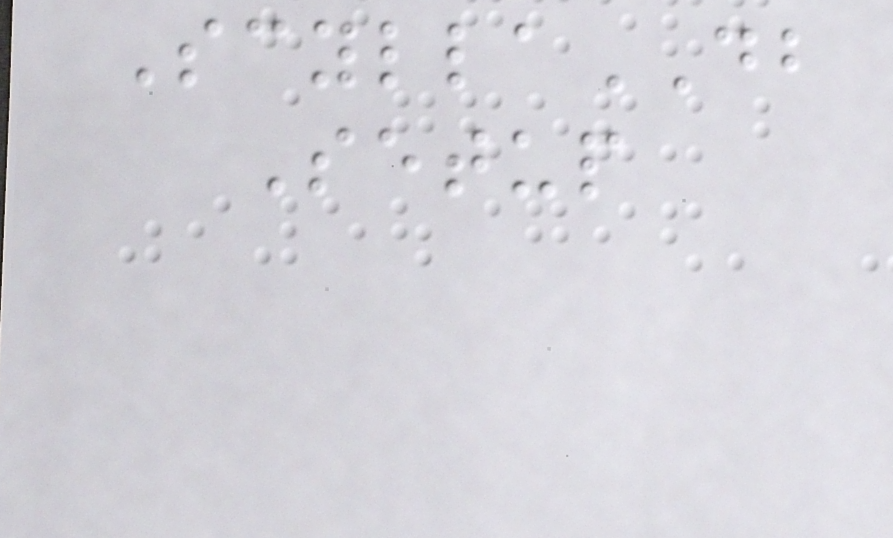ScyllaDB
Setup
